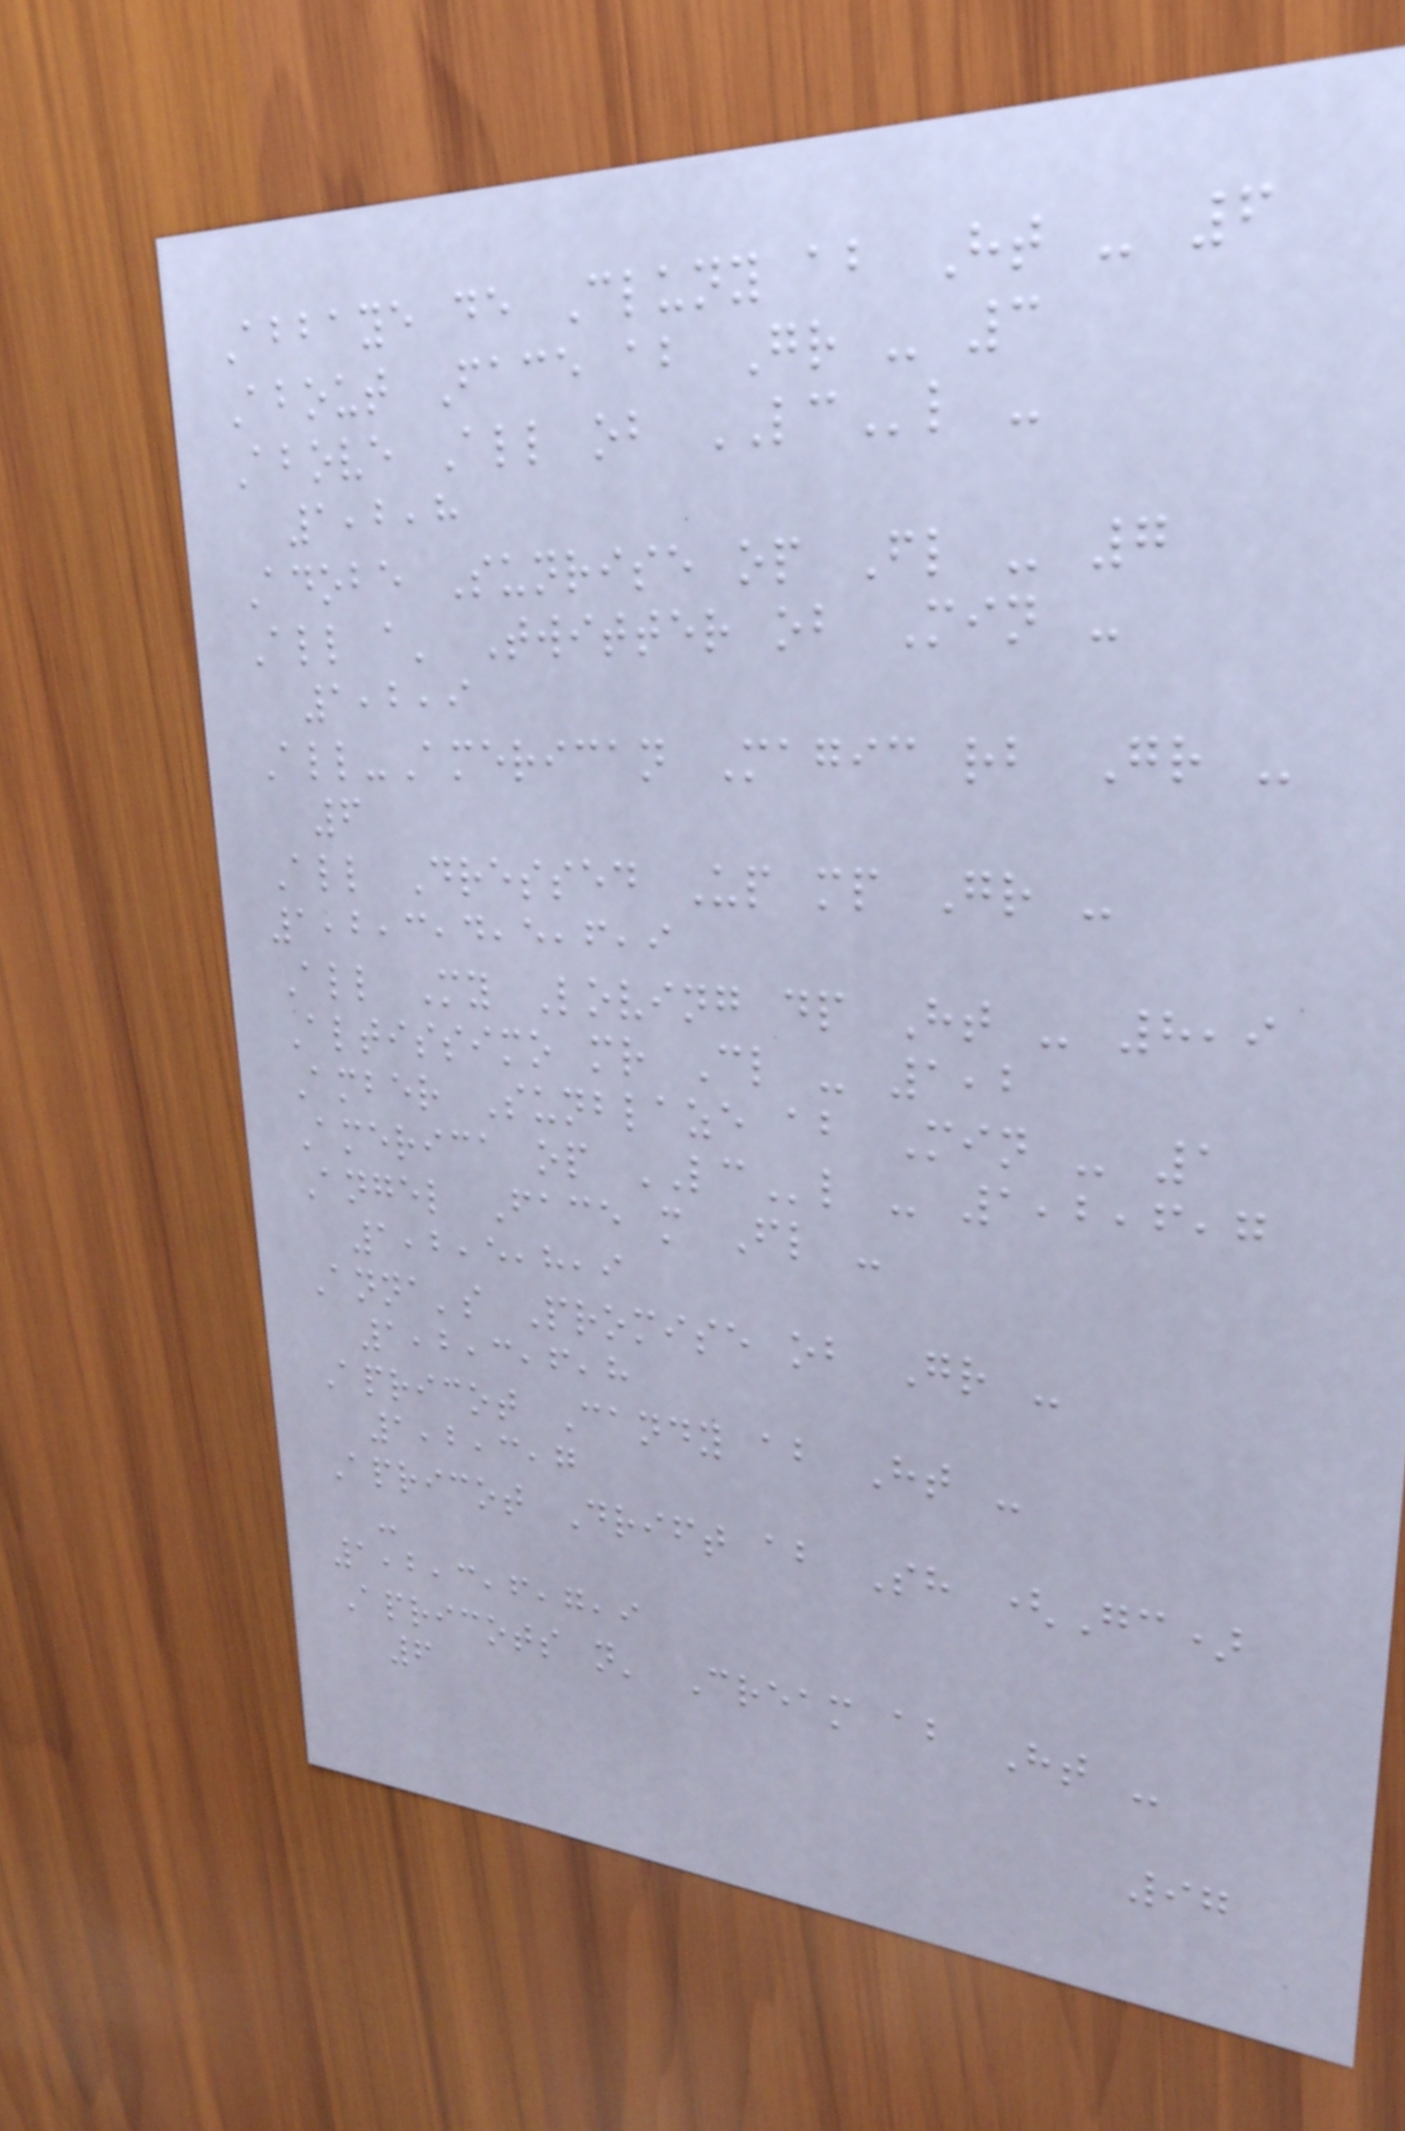Abbaye de Cluny ab Ht - 6
About Face ab Gr - 3
Above All ob LCl -
1,2,8
Adobe Sunrise op Fl - 7
All a' Twitter ob Min -
1,2,9
All-American Magic rb Gr -
6
All Dressed Up mp Gr -
1,2,3,4,5,6,9
All My Loving dp Ht - 8,9
Altissimo mr Cl - 1,2
Amber Sunblaze ab Min - 1
America op LCl - 1,2,6,7
Angel Face m Fl -
1,2,5,8,9
Anna's Promise ob Gr -
1,2,3,6,8
Apricot Candy ab Ht -
1,2,3,7
Apricot Drift ab Sh (Gc)
-
1,2,3,6,7,9
Apricots n' Cream ab Ht -
6
97
